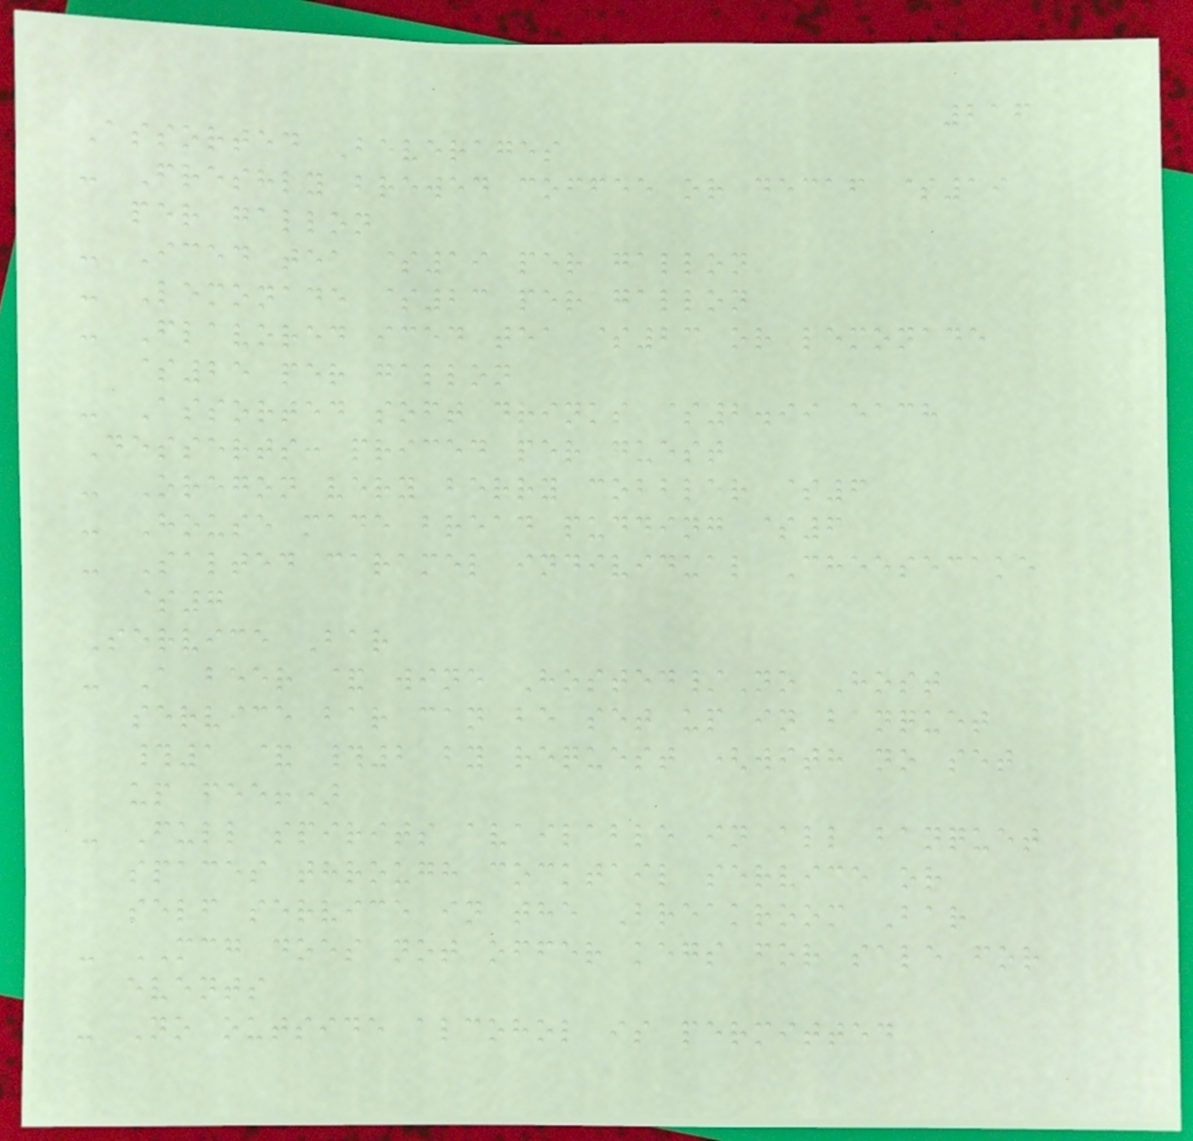216
Assorted Beverages
- Freshly brewed coffee or decaf $19
per gallon
- Iced tea $19 per gallon
- Lemonade $23 per gallon
- Flavored iced tea $23 or lemonade
$25 per gallon
- Assorted soft drinks $2.99 each
Desserts: priced per guest
- Oregon very berry cobbler $6
- House made bread pudding $6
- Salted caramel individual Cheesecake
$7
Service Bar
- A beer & wine Hosted/No Host
service bar can be set up in banquet
#1 & #2 by request (with no set
up fee!)
- Full spirits available in all banquet
spaces through cocktail service or
self service in the Breakroom Bar
- MCG does not offer kegs for sale for
events
- No outside alcohol is permitted
